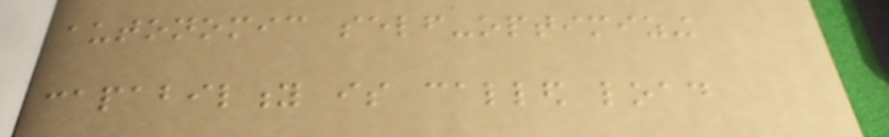autonomic self-optimizing
capability is called load
